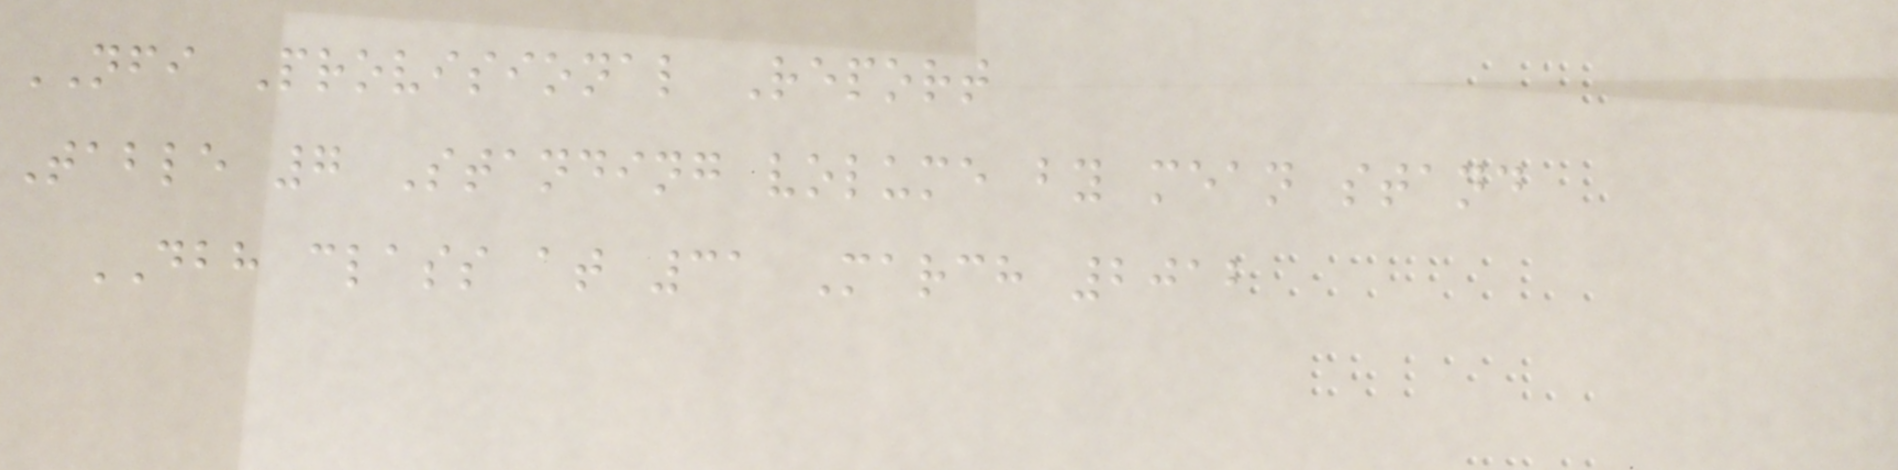NFI Provisional Report
Table 7 Standing volume by mean stand
DBH class at 31 March 2012
